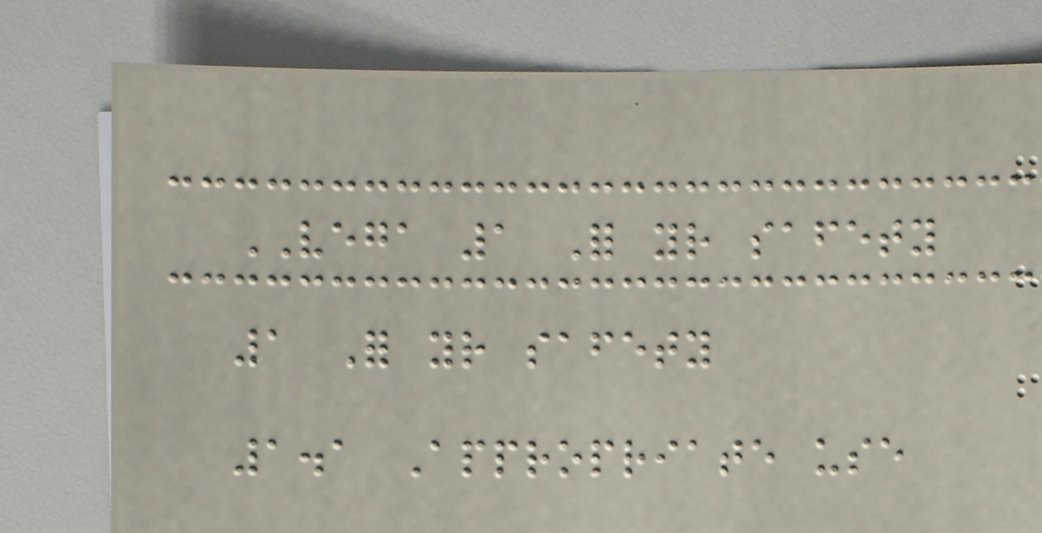VEGA 1 For your safety
1 For your safety
1.1 Appropriate use
